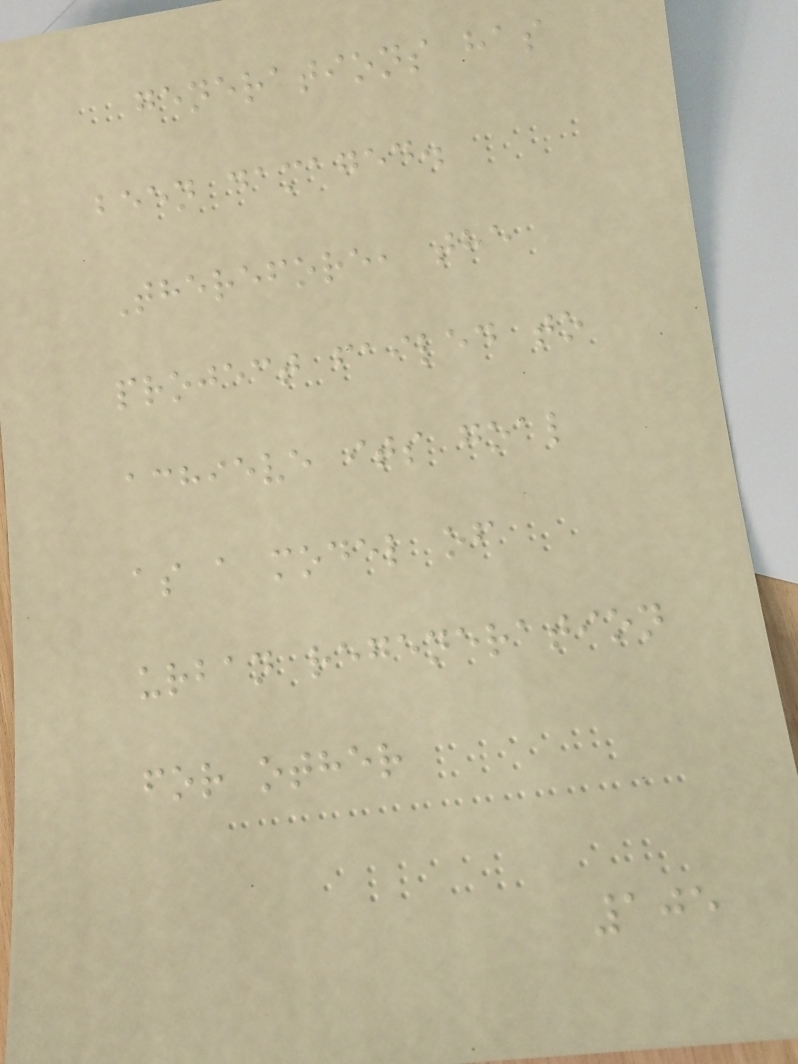generations has
been damaged.
Therefore, the
project failed to
achieve its goal
as a model of
urban regeneration
for other
105
